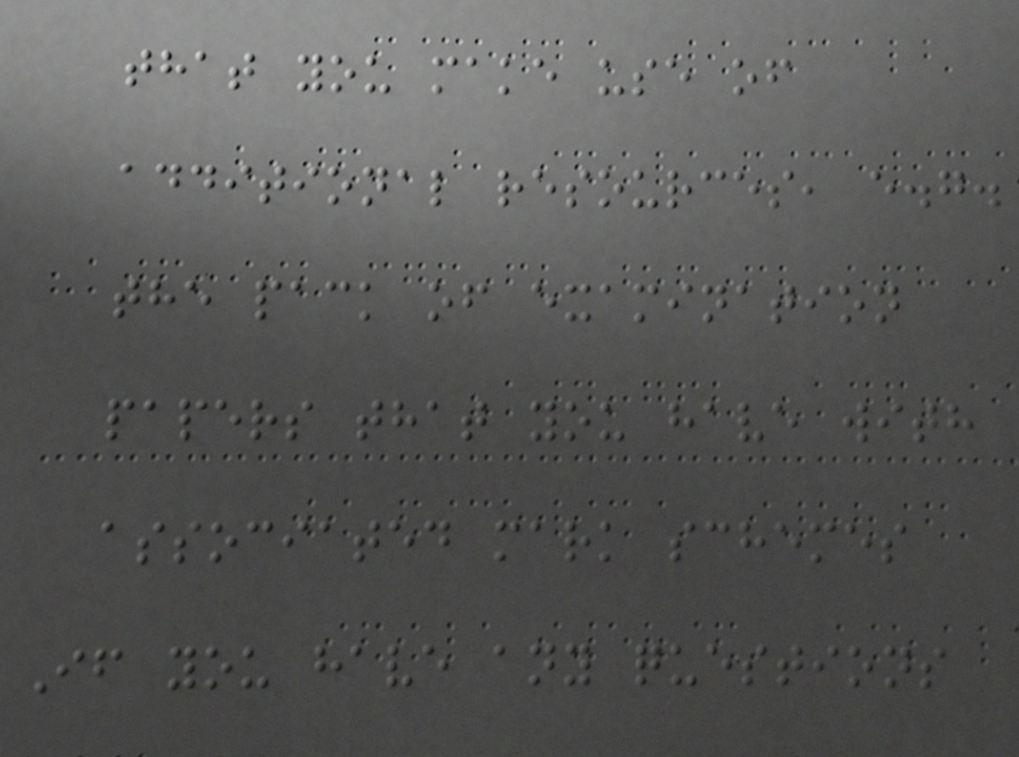that you make use of
additional resources, e.g.
the pack of examination
papers that you have with
associated mark schemes
If you have any questions
